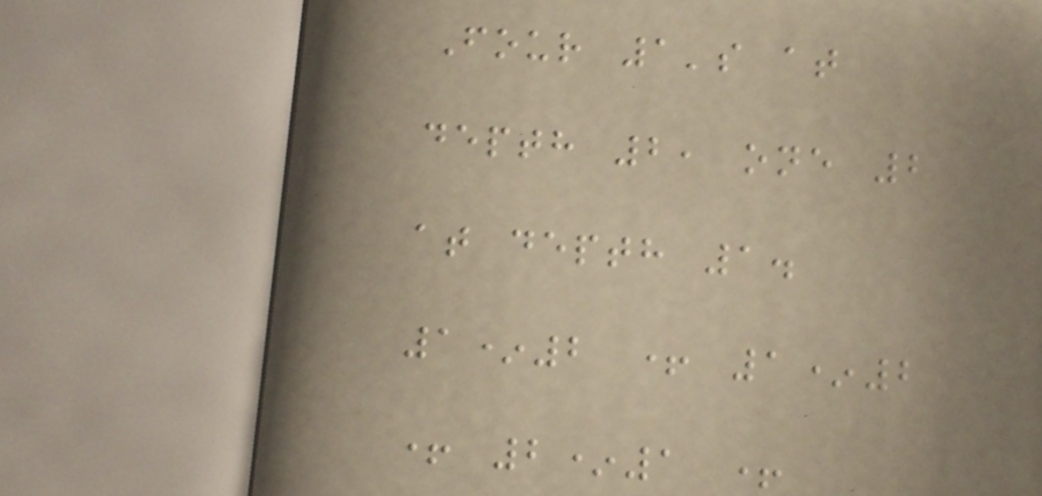Four 1's at
depth 2, one 2
at depth 1.
1*2 + 1*2
+ 2*1 +
